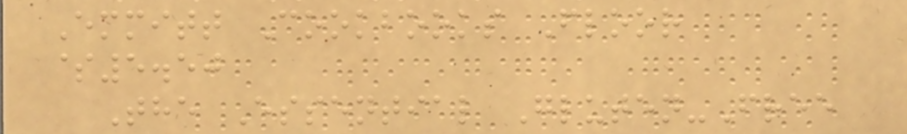Emmitt Cookbooks Floor
$5.50
The Essential Gluten-Free
